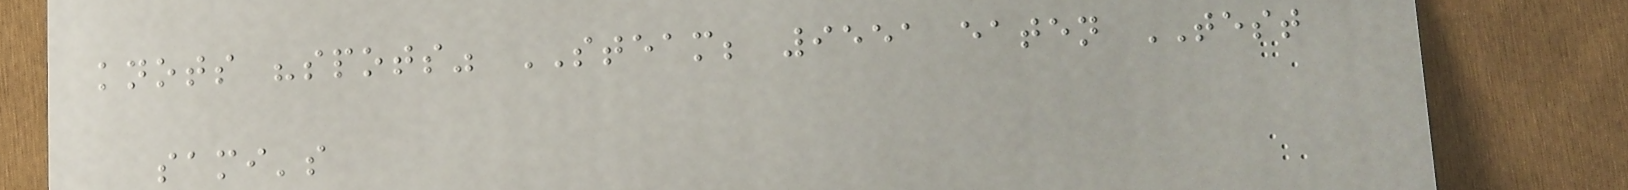knots "spots" STEAM; 9551 eaten TEST
sami's
